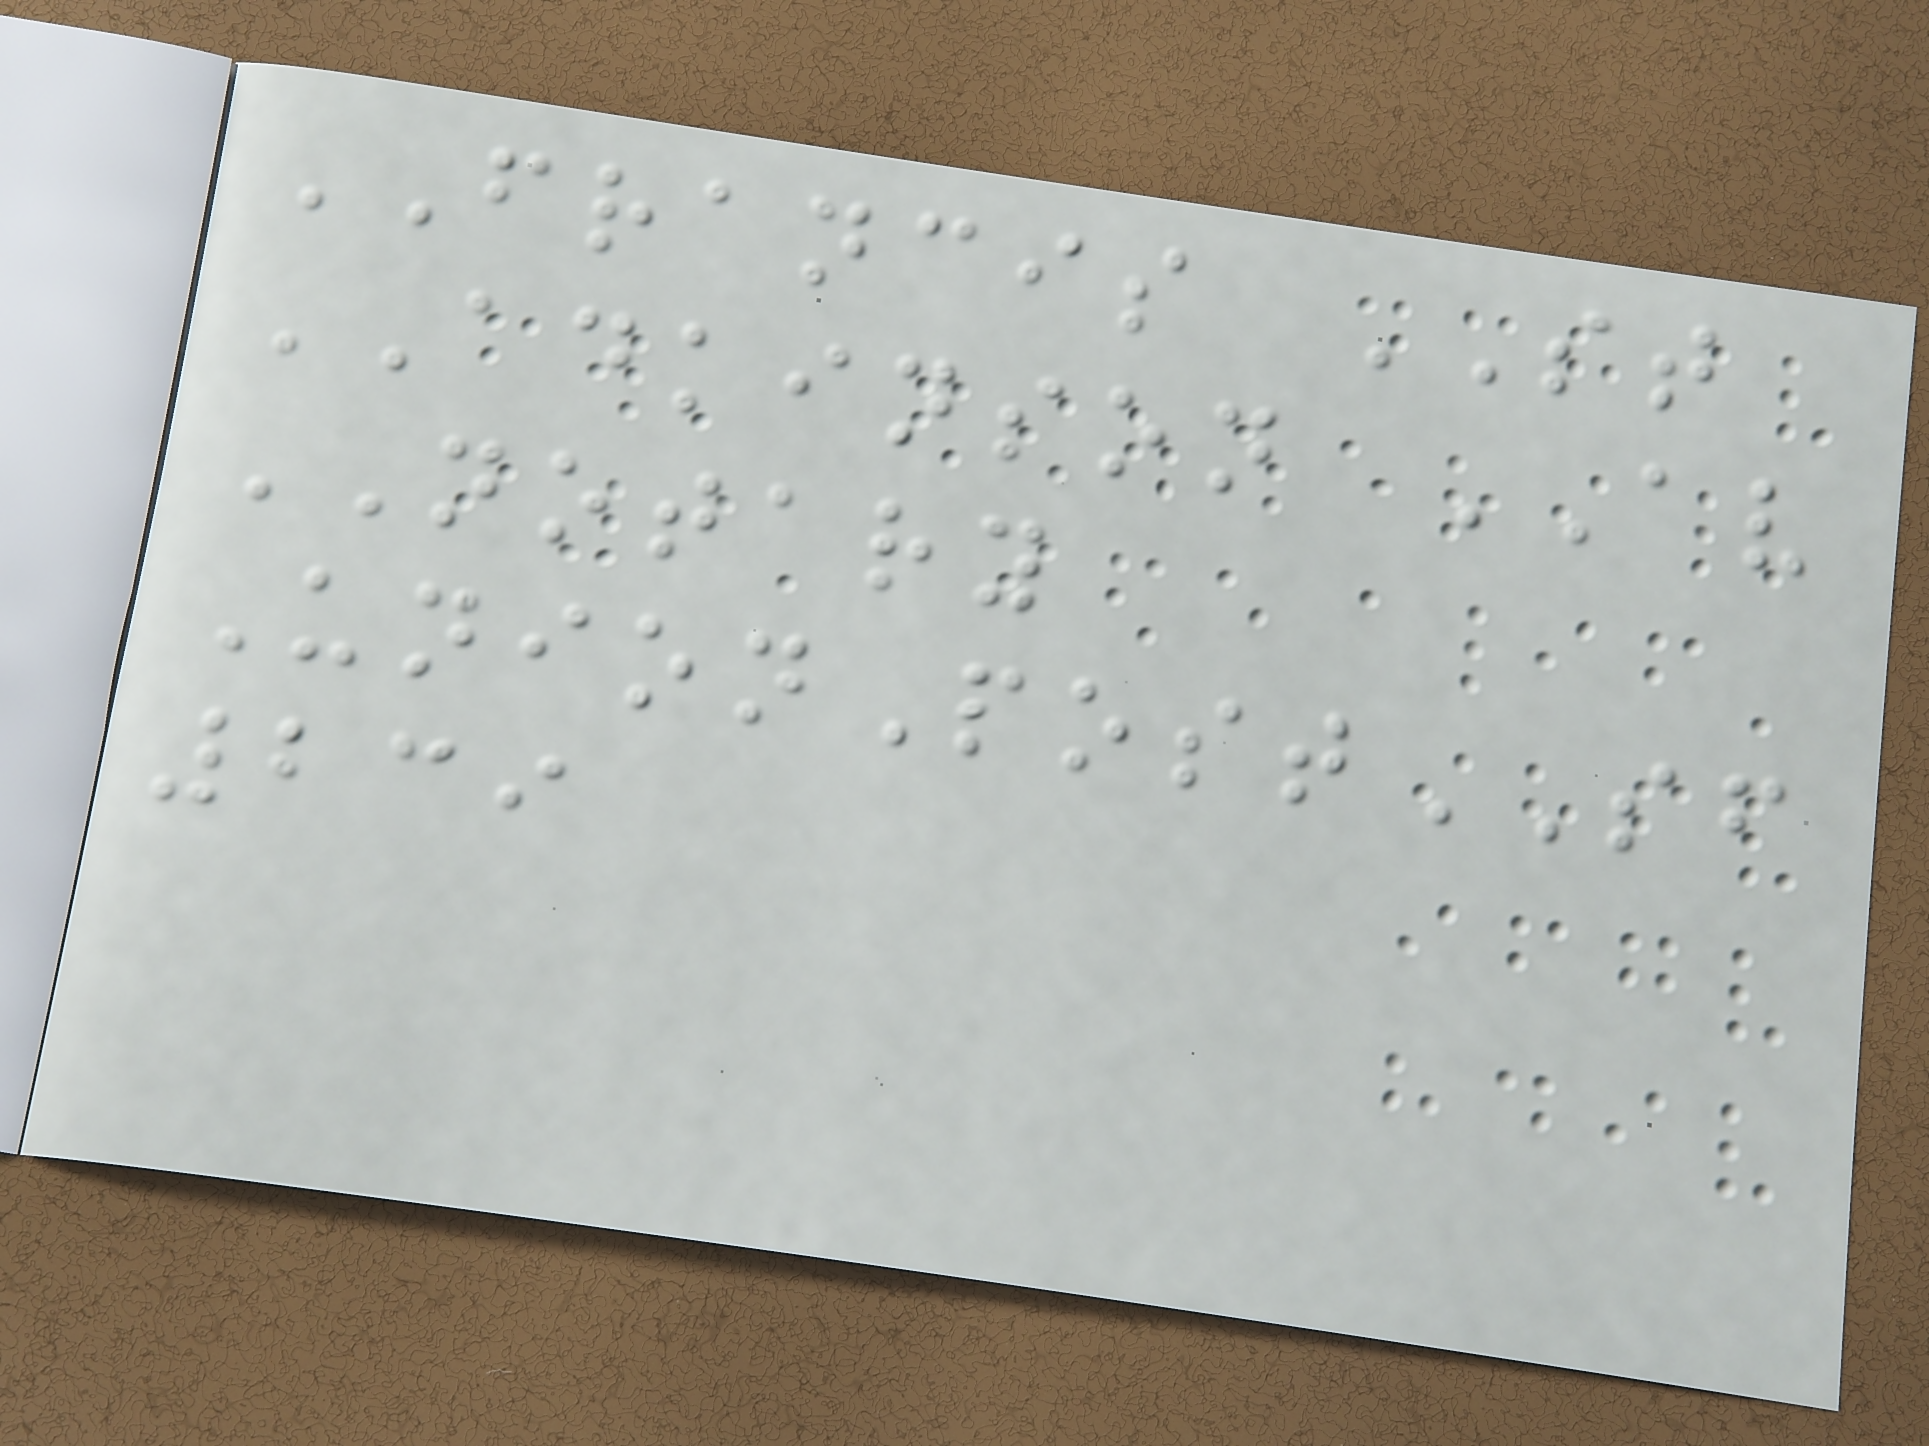FRANCIS ST
ADKINSON AV
NOTARY
UnionPostSF
239
